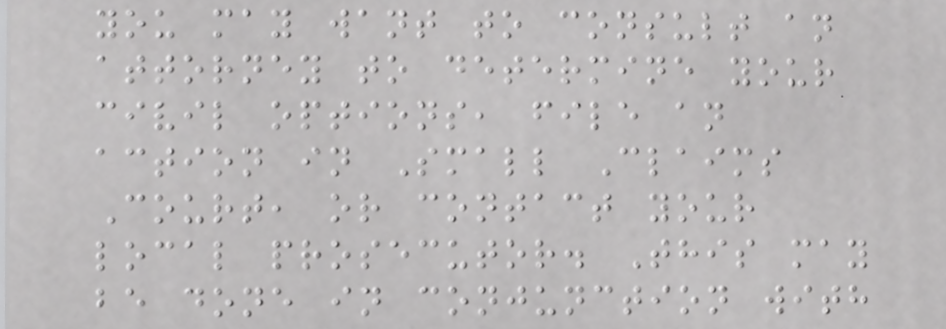you may want to consult an
attorney to determine your
civil options, file an
action in Small Claims
Court, or contact your
local prosecutor. This may
be done in conjunction with
